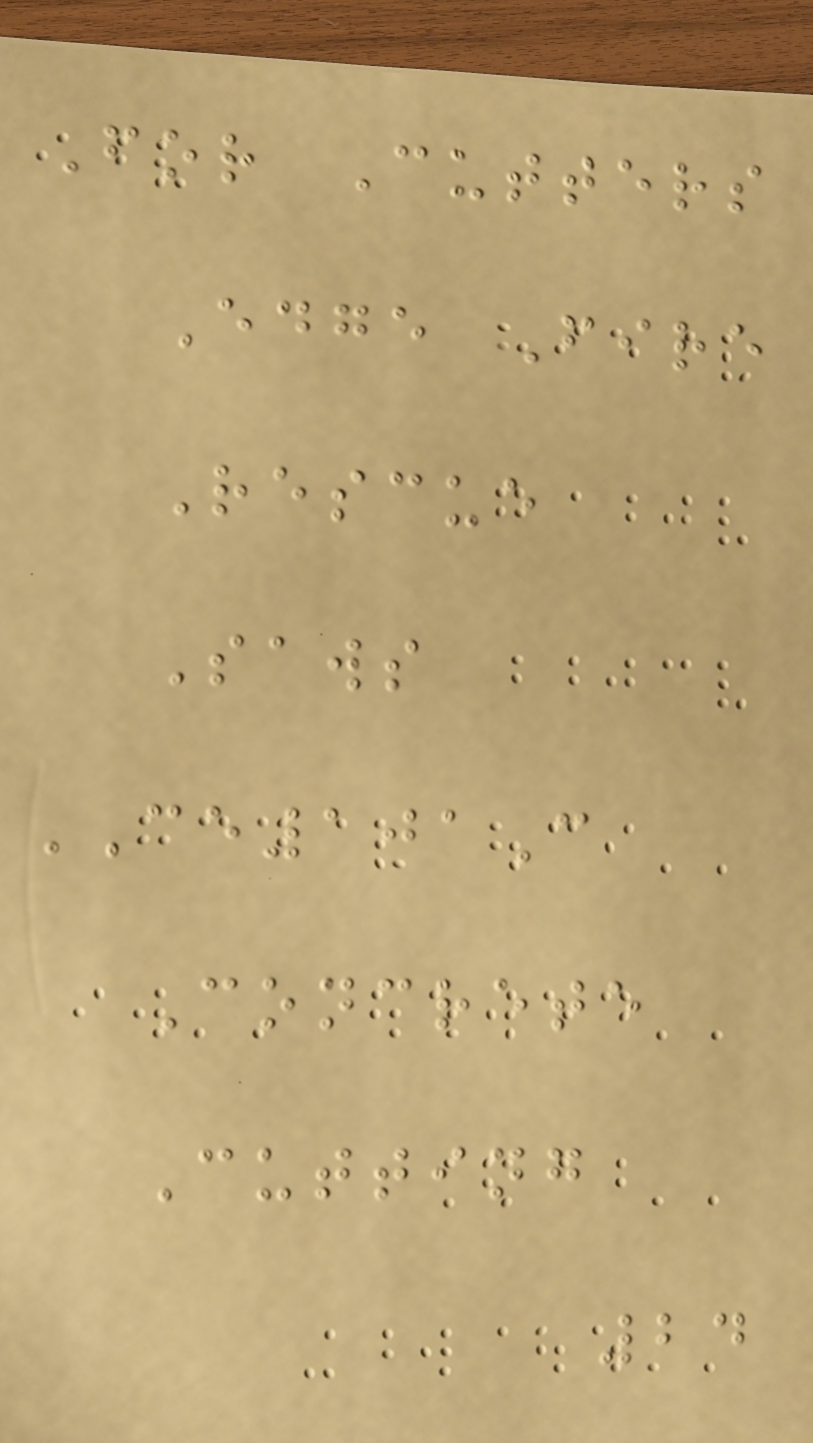For Cutters
Edge Fire
Rescue
Saws
CE101C
Concrete
Cutting
24
